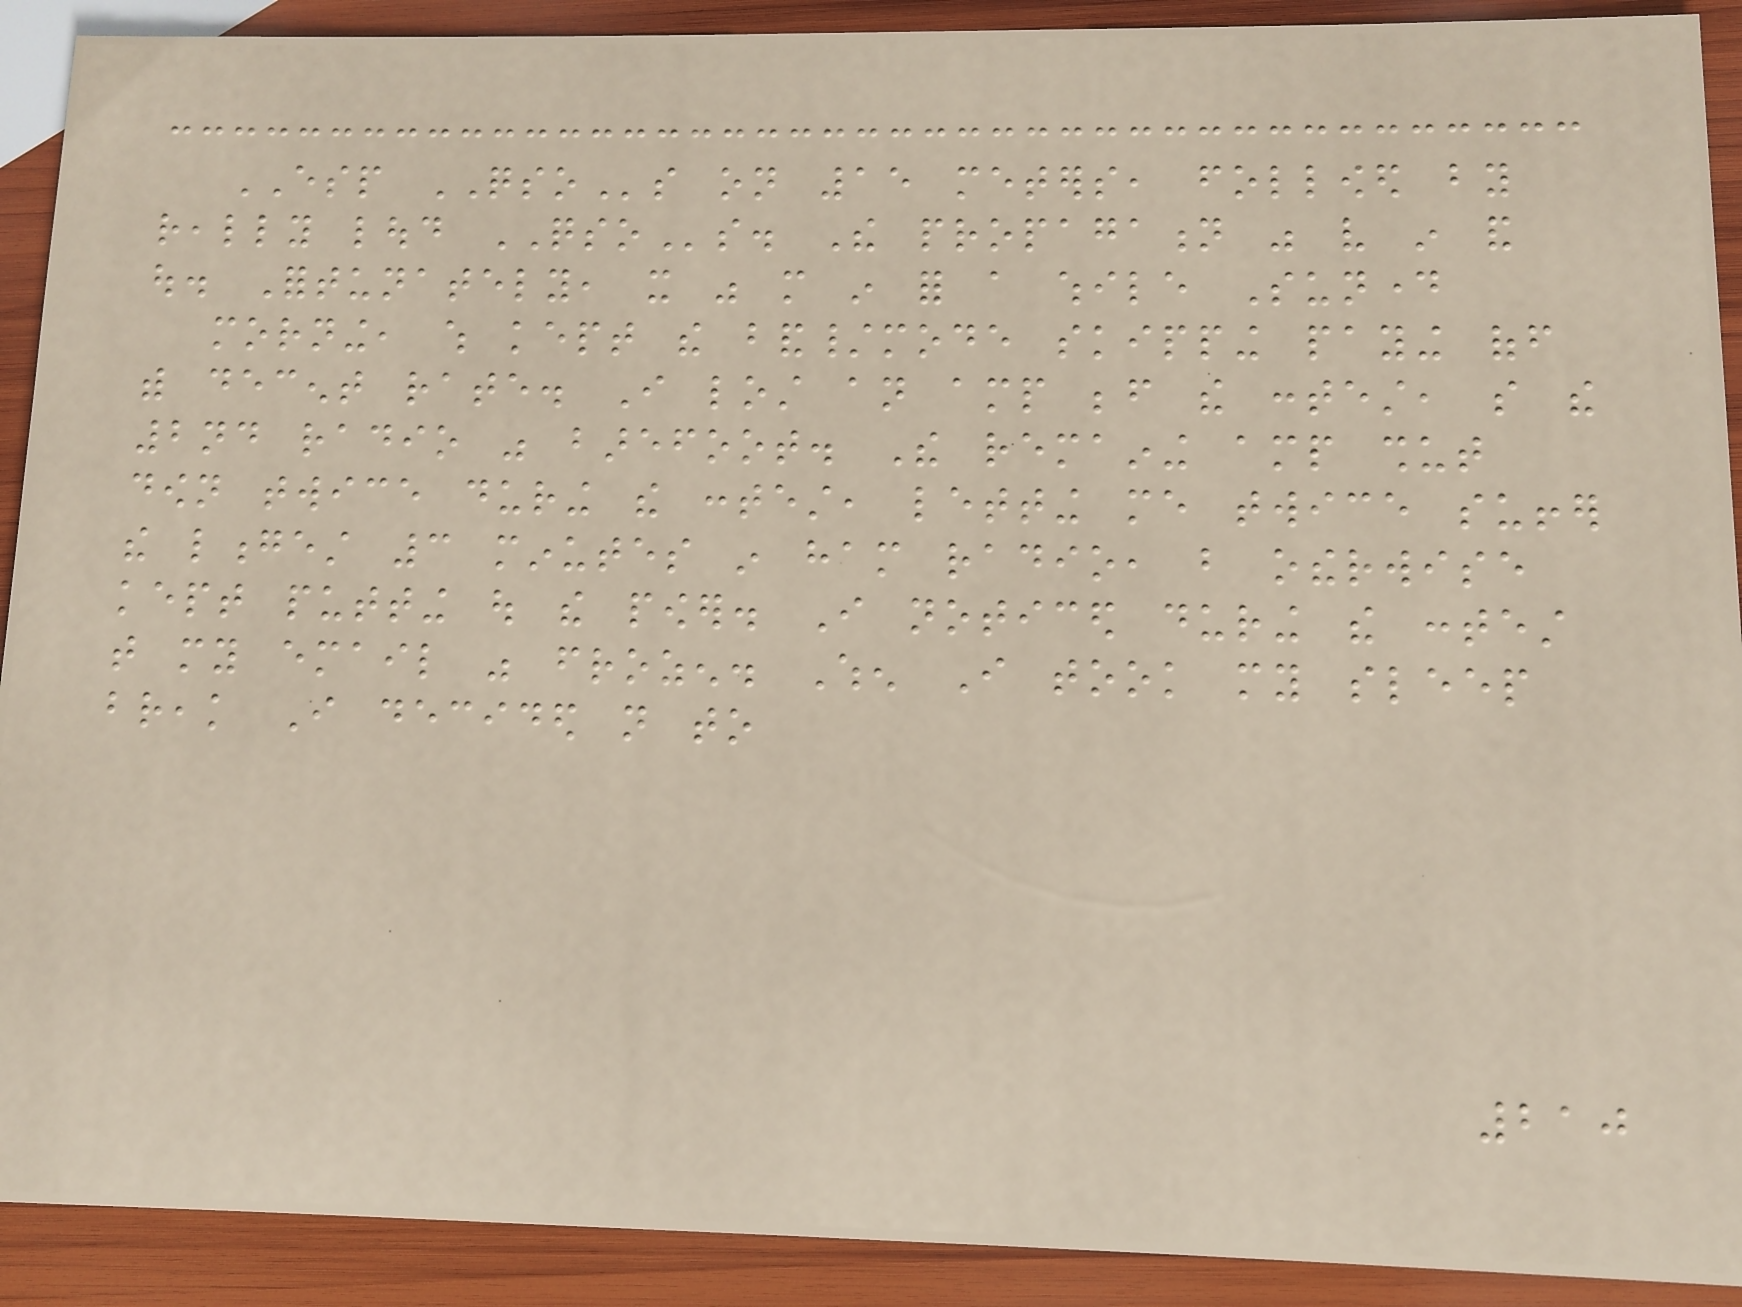ESP QSOs on 15 meters, followed by
really loud QSOs. The propagation was very in and
out. Fortunately, it was more in for a while Sunday
morning, which kept the band/mode skipping paying off
with decent rate. I lost an amp before the contest, so the
2nd radio was barefoot. The remaining amp shut
down twice during the contest, letting me twice suffer
the longest 3 minutes in ham radio, but otherwise
kept putting out the power. I noticed during the contest
that my email was frozen. When I took my sleep
break I decided not to
210
